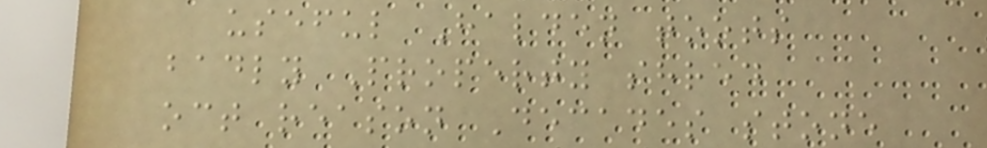useful Halden toots
badly Property shred
oct reason Decades stone
